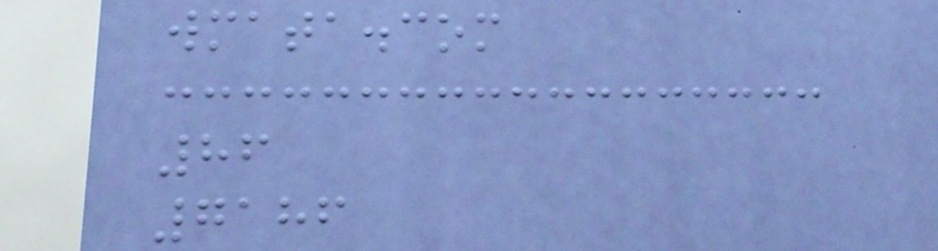wmata.com
86
7186
